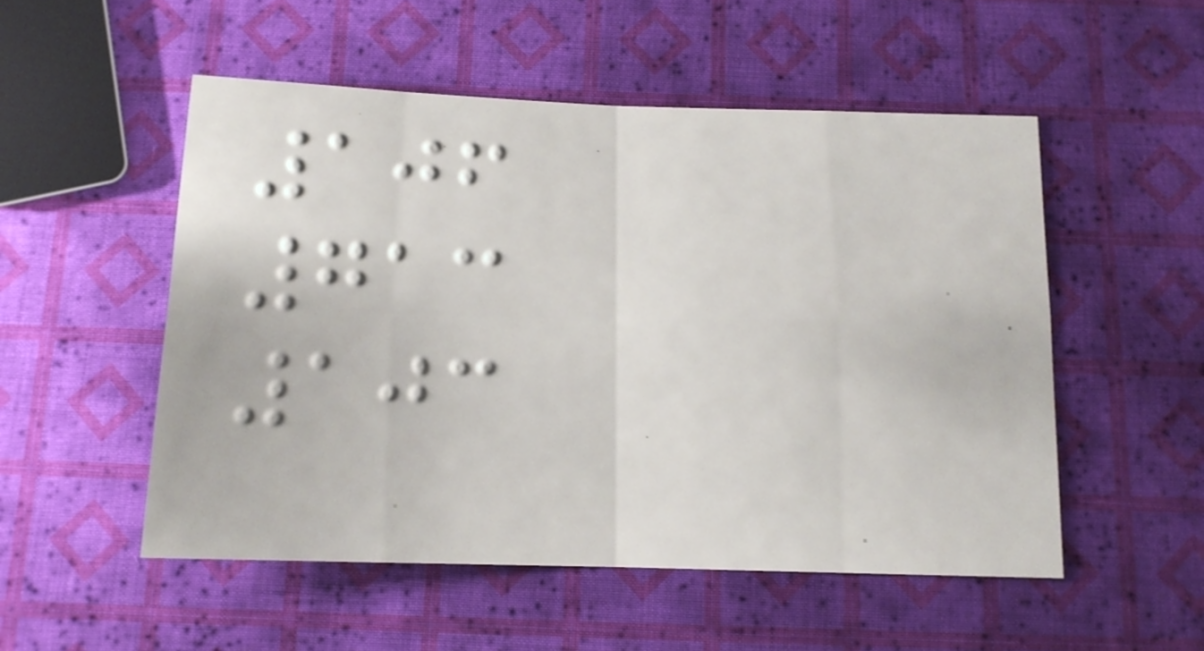106
713
103
